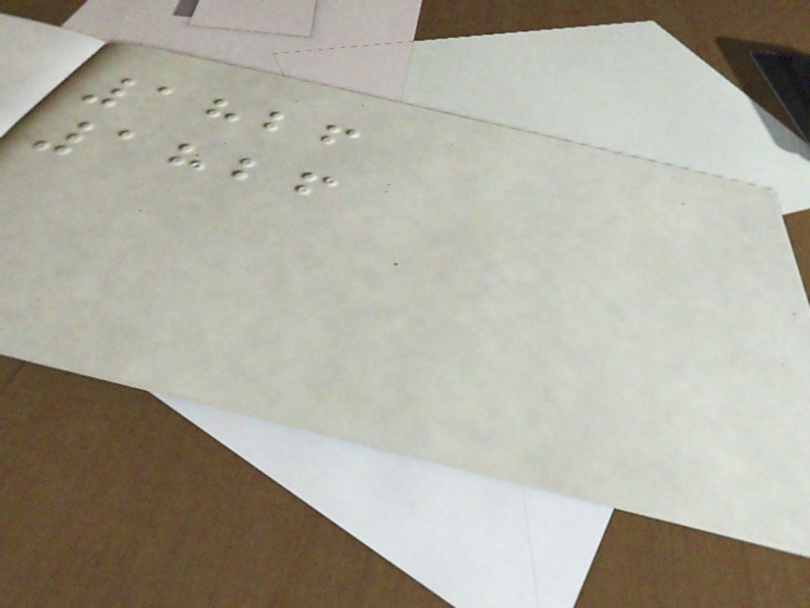1826
1826
